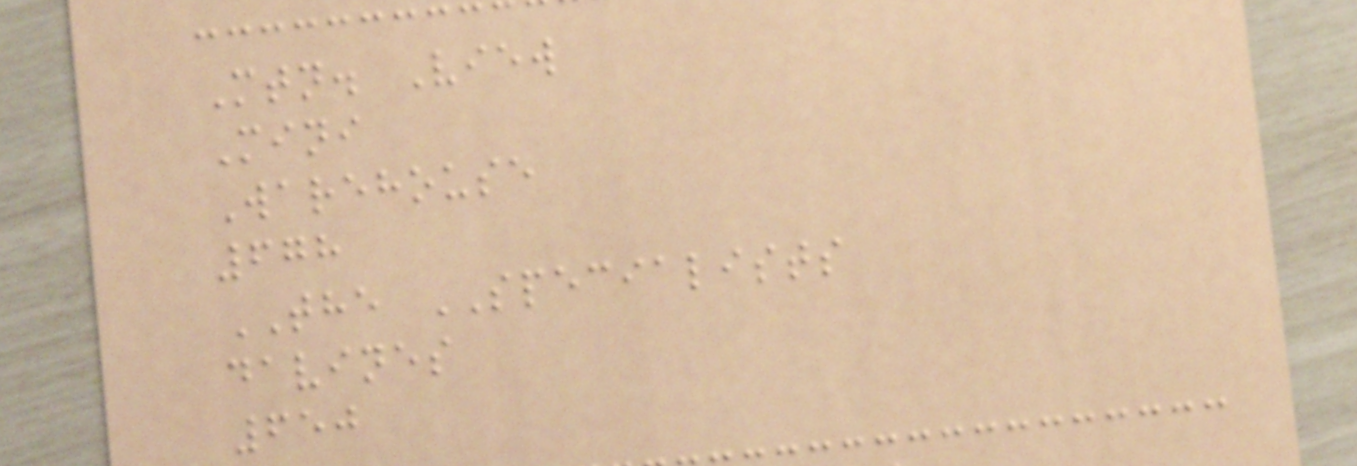Mtn. View
Mini
Warehouse
678
THE SPECIALISTS
davines
650
